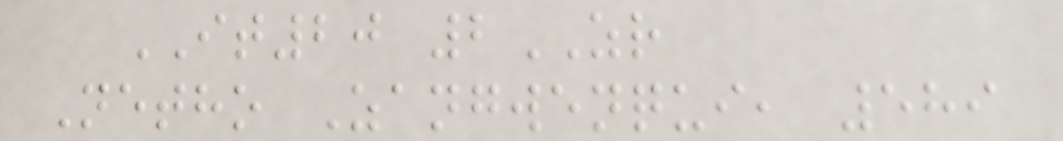IT20 2ZR
Netho Zangwenqui, 589
